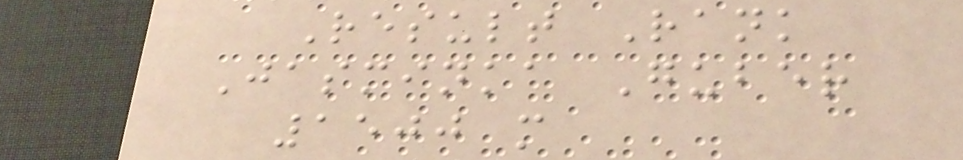Result Rank
Jasminka Guber
1500 m
